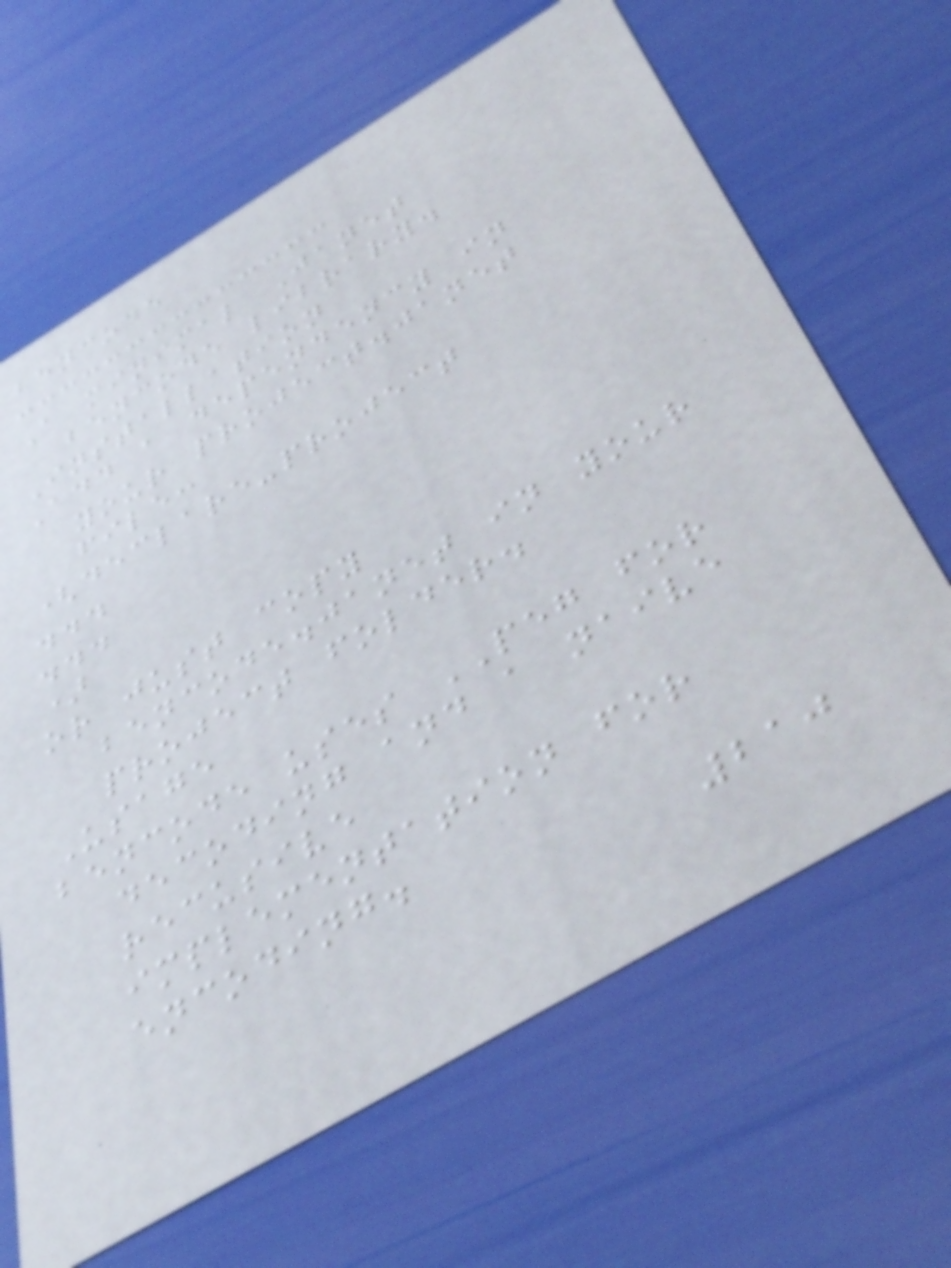bencode
A minimal Janet
bencode library.
Installation
Add a dependency in
your project.janet
file:
(declare-project
...
...
)
or just copy
bencode.janet in your
project folder.
Usage
bencode uses PEG for
decoding and a naive
recusive
implementation for
encoding.
210
